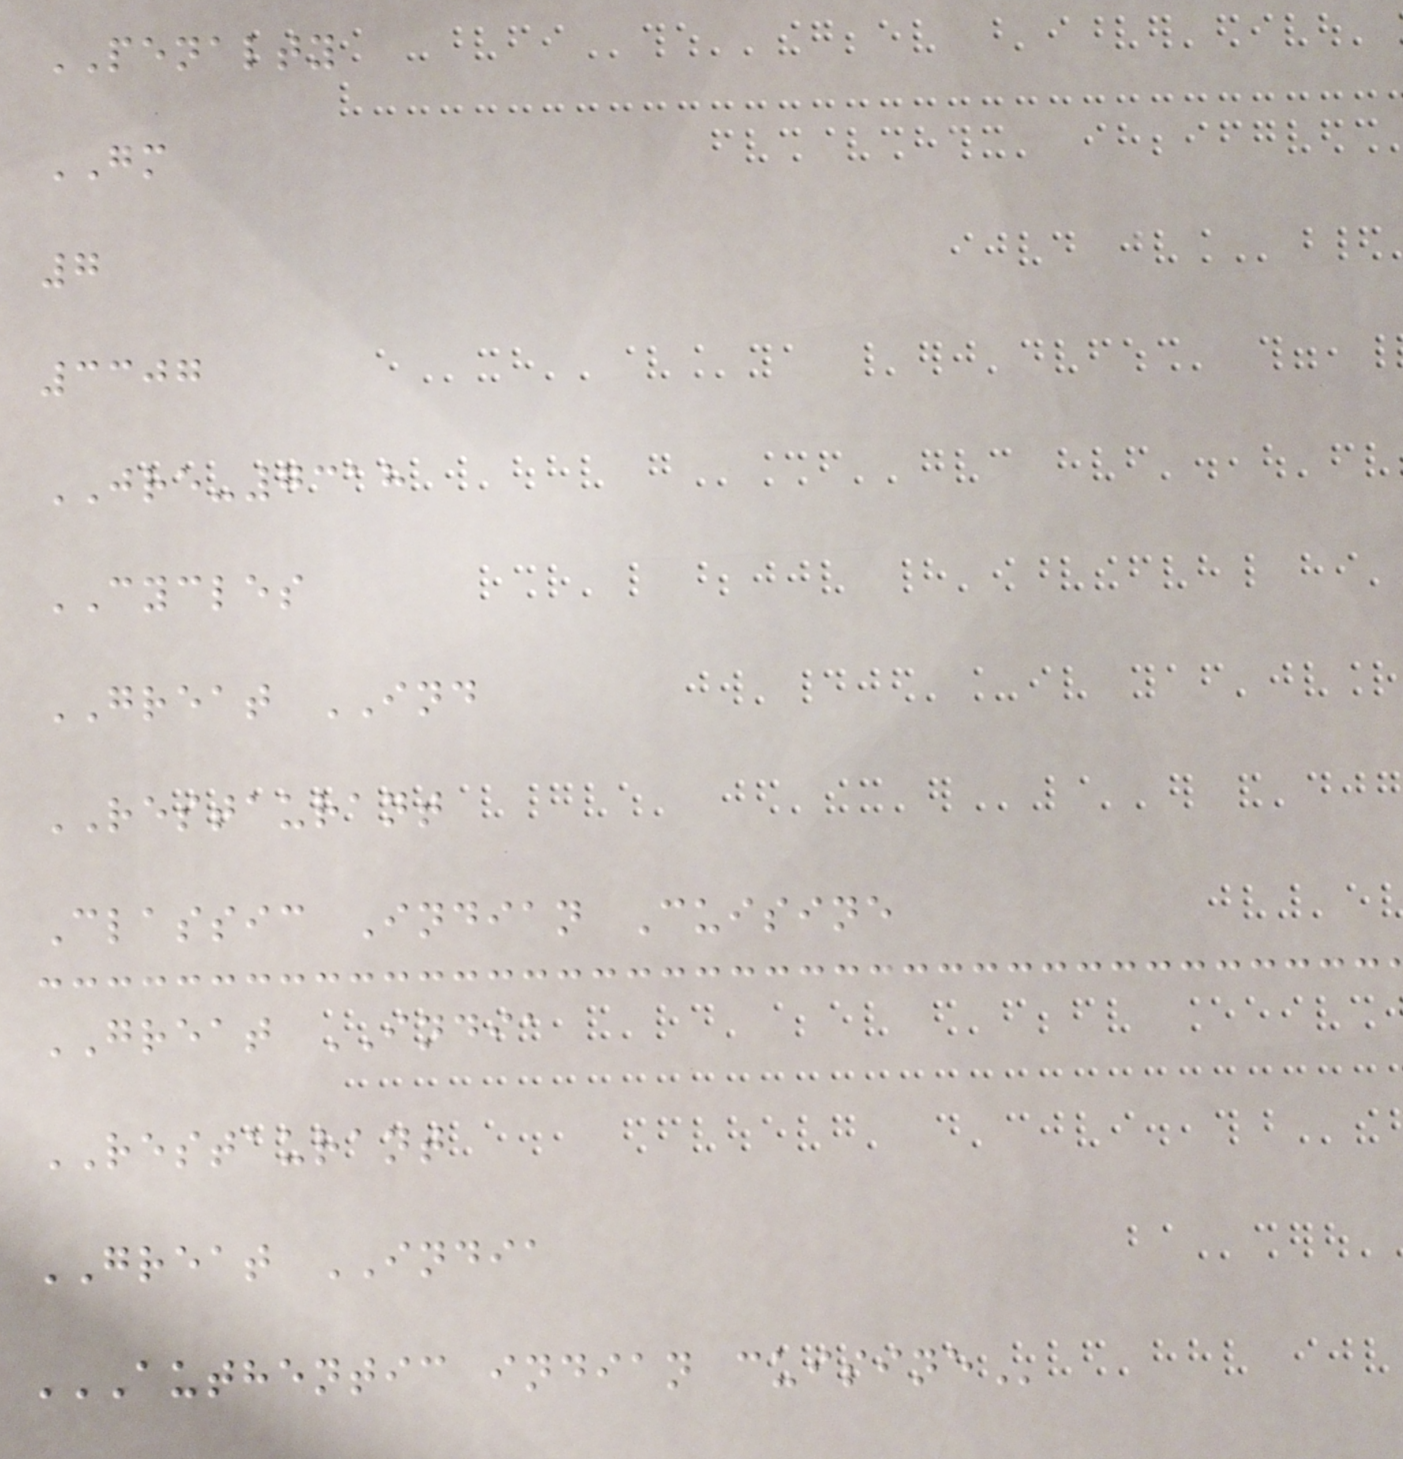PENALTY
GM
7
3307
JRE-7318
CYCLES
GREAT IND
RESTAURANT
Classic Indian Cuisine
GREAT INDIA
RESTAURANT
GREAT INDIA
AUTHENTIC INDIAN CUISINE
